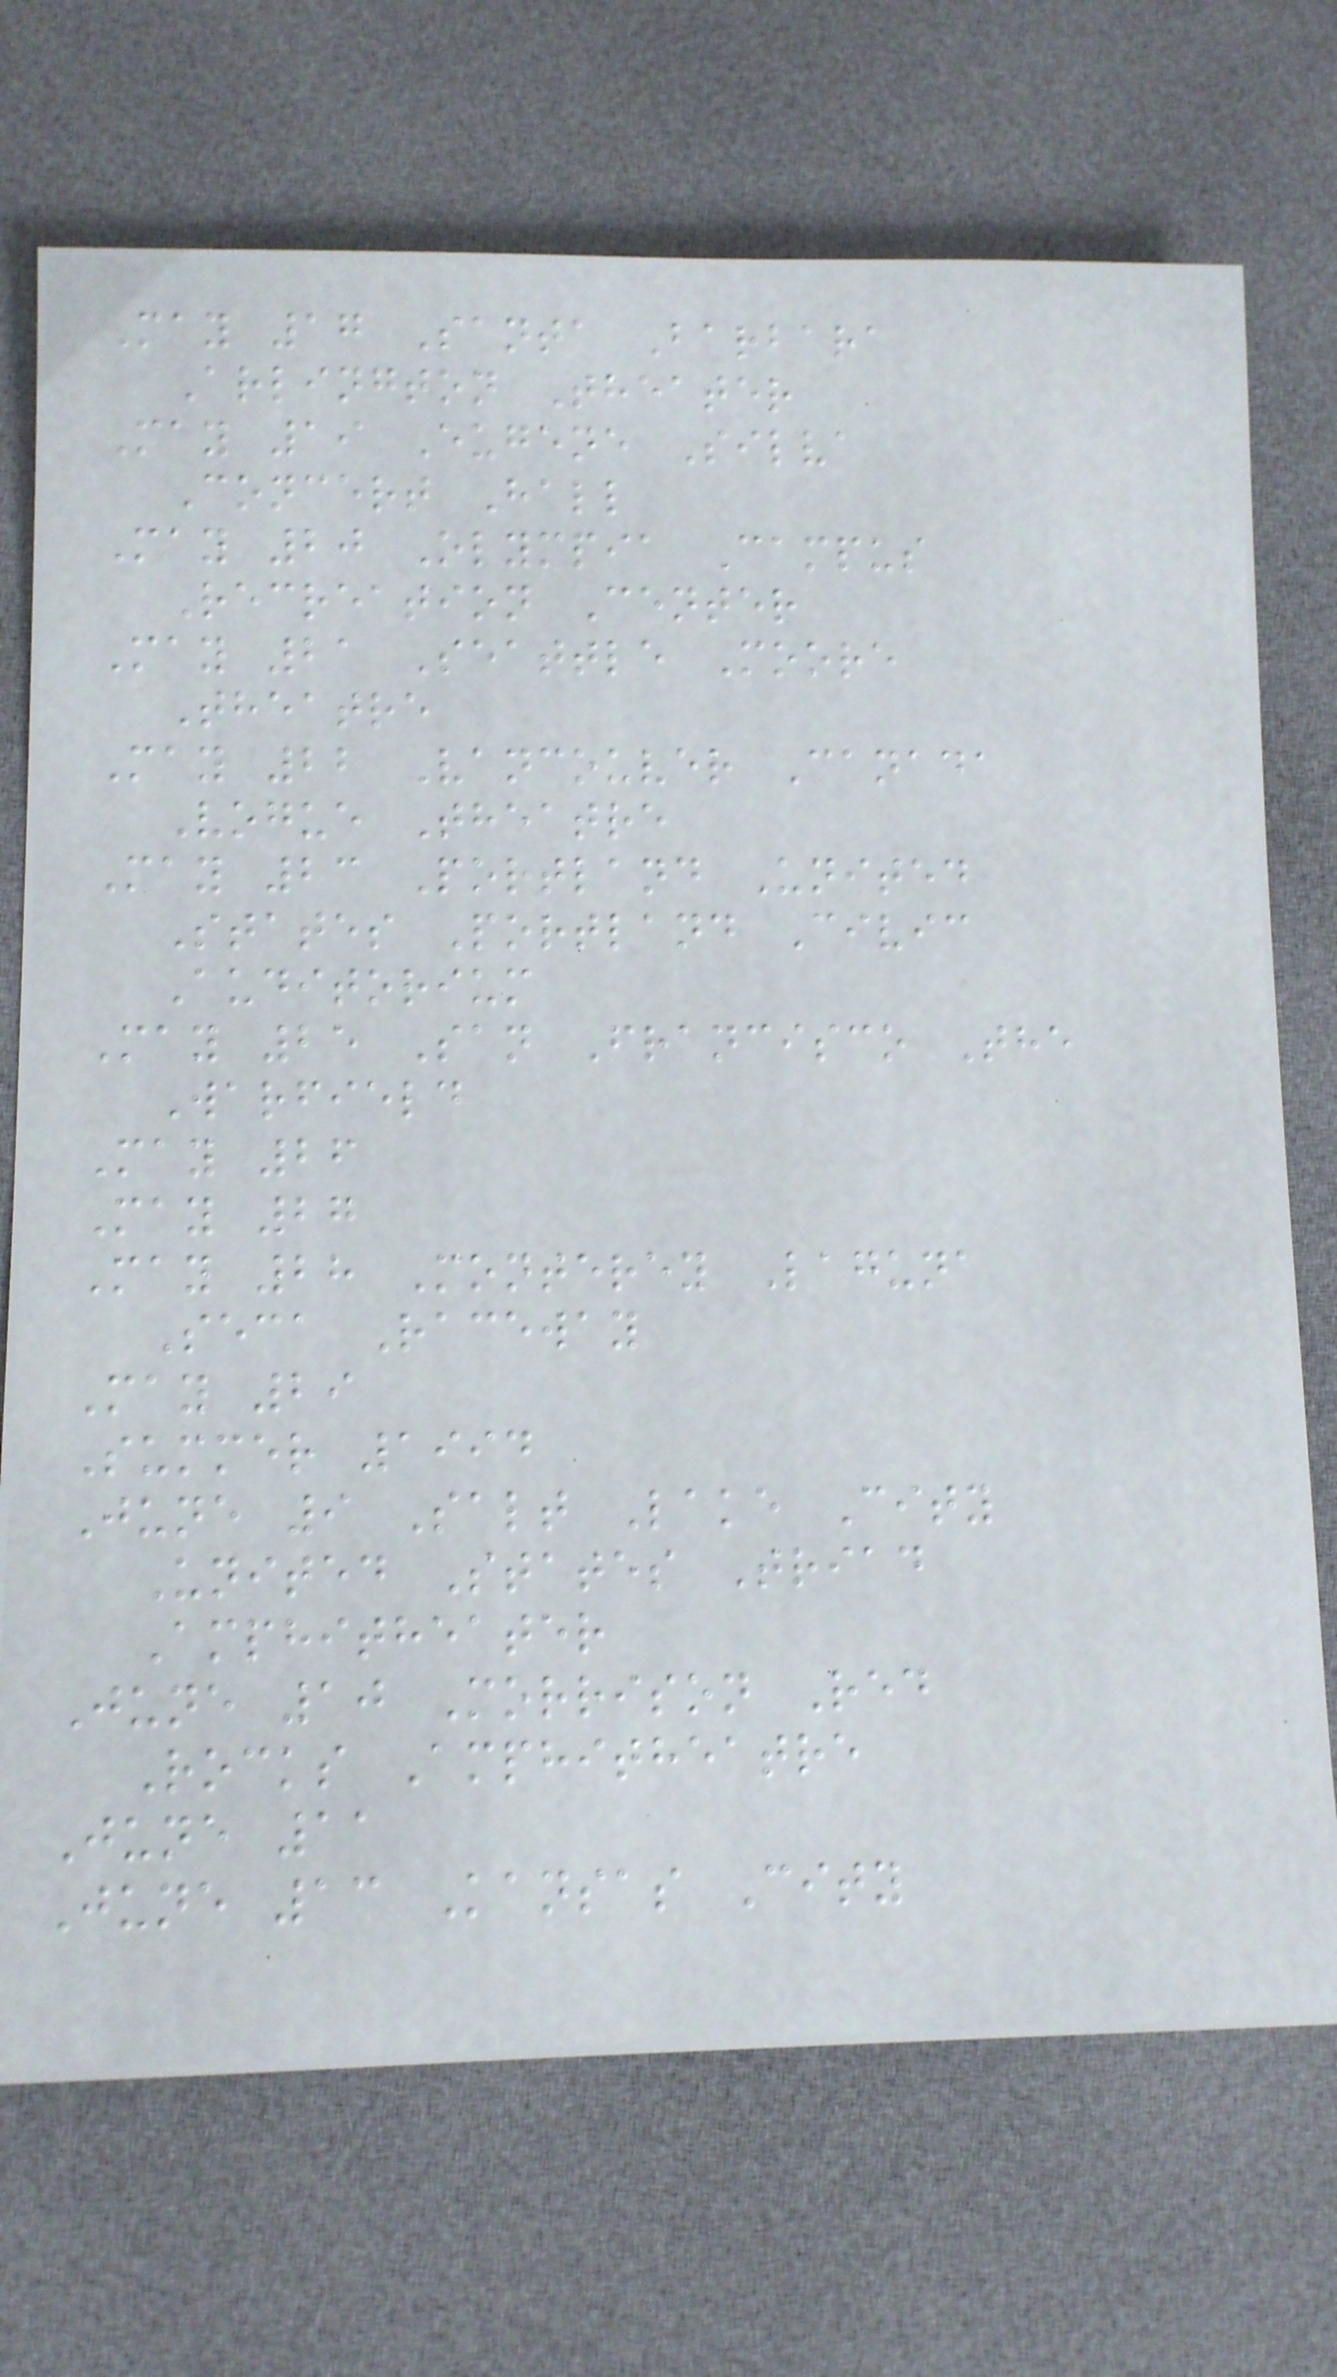May 17 Santa Barbara
Arlington Theater
May 19 Eugene Silva
Concert Hall
May 20 Olympia Campus
Recreation Center
May 21 Seattle Moore
Theatre
May 22 Vancouver Canada
Vogue Theatre
May 23 Portland United
States Portland Civic
Auditorium
May 25 San Francisco The
Warfield
May 26
May 27
May 28 Monterey Laguna
Seca Raceway
May 29
Summer 1994
June 9 Salt Lake City
United States Triad
Amphitheater
June 10 Morrison Red
Rocks Amphitheatre
June 11
June 13 Kansas City
